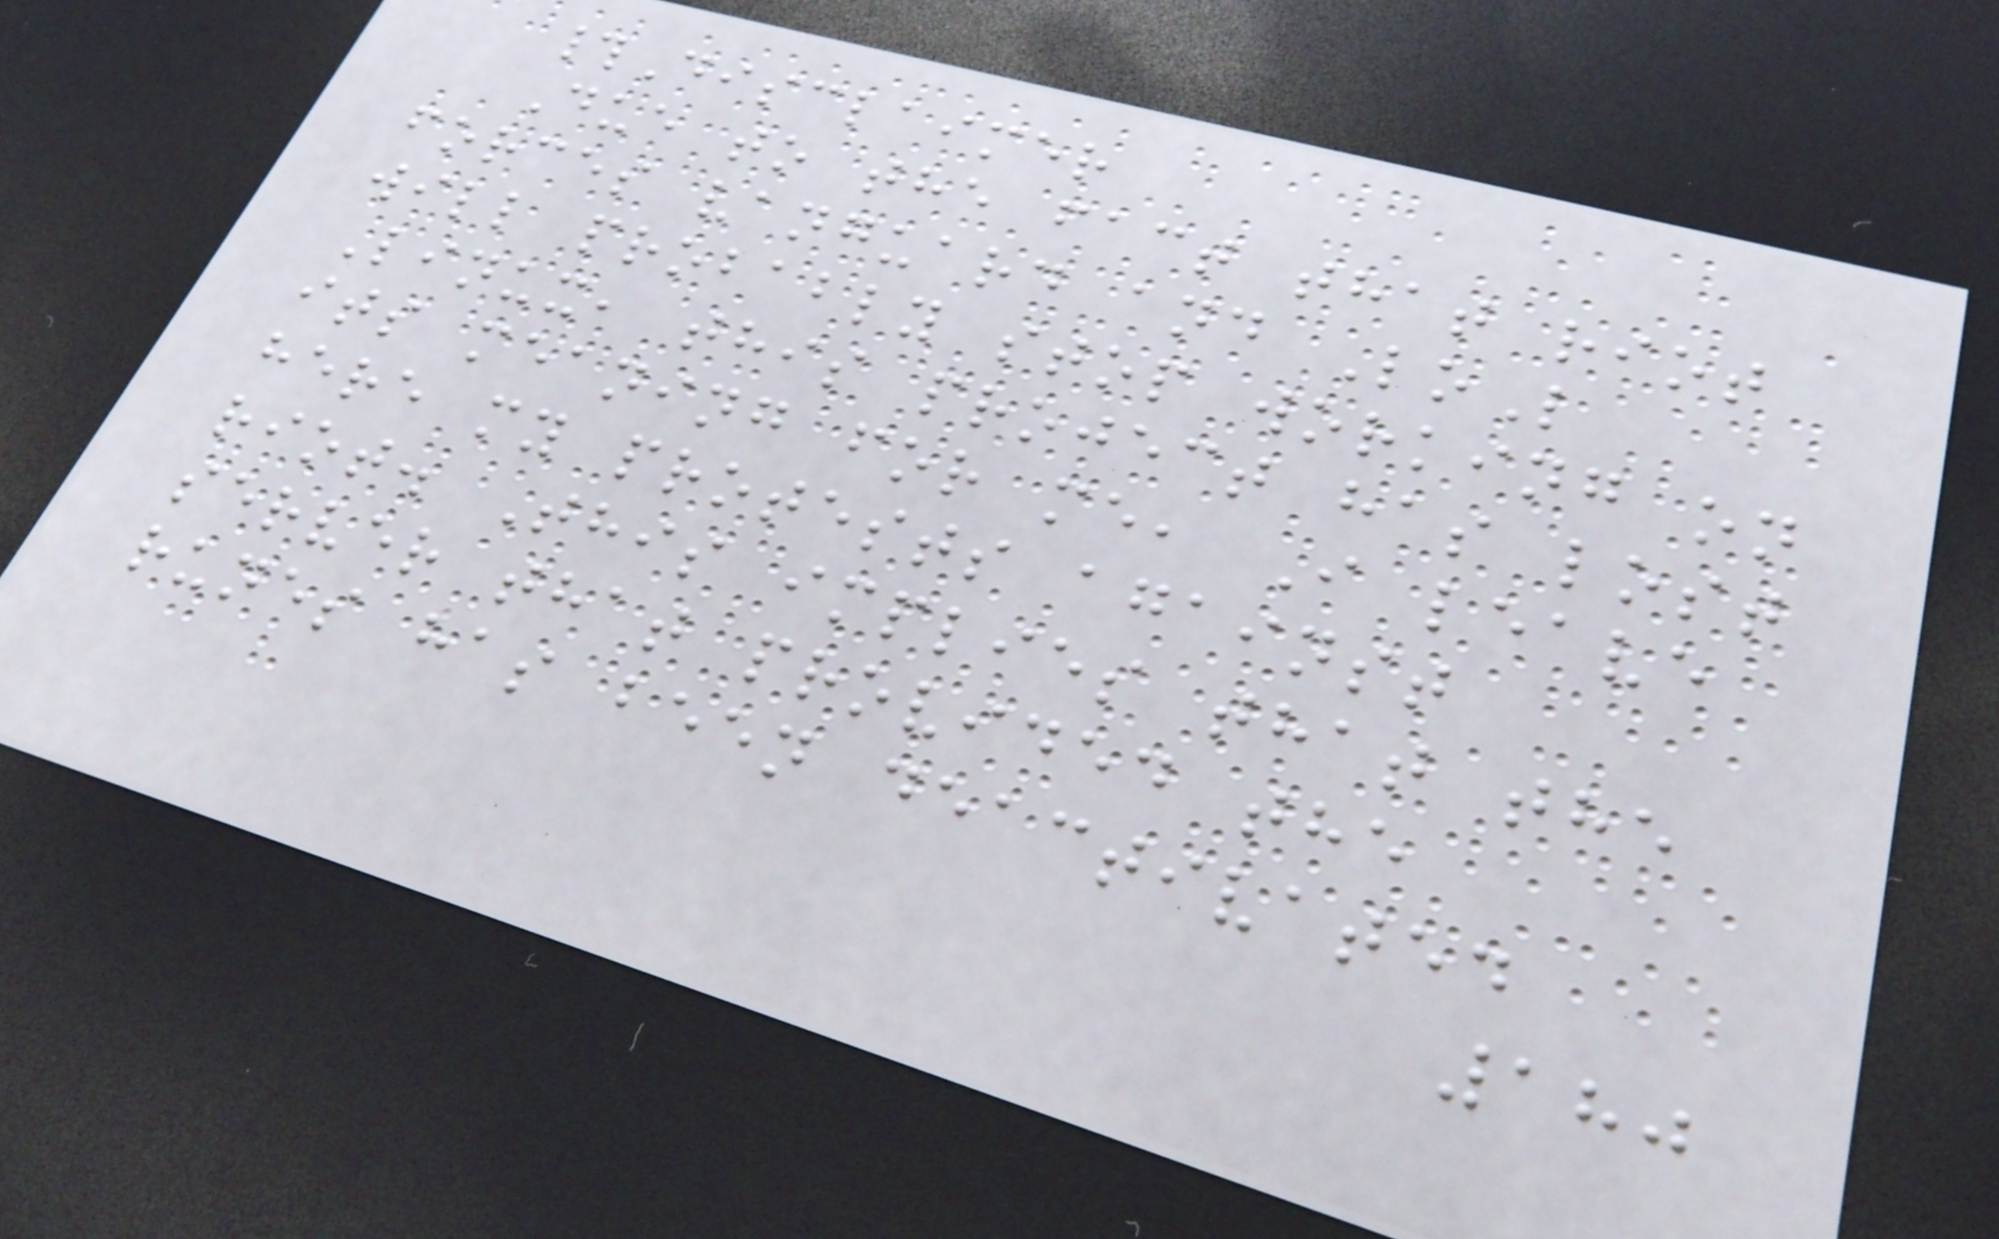#Disclaimer
Due to the fact that riot
forces vanguard and LoL
will probably stop working on
Linux, this project has lost
its meaning for me, I leave
here my protests against
riot. This implies that the
server that provided the
runes has been deactivated
180
